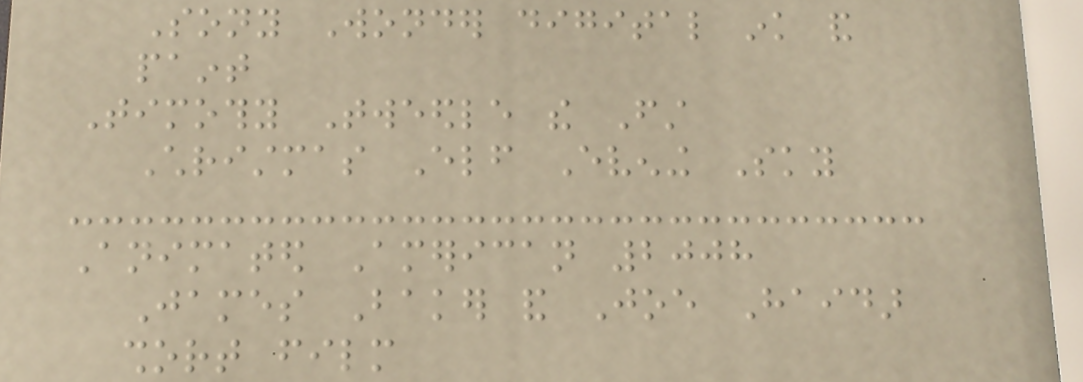Sony Wonder digital ink and
paint
Timothy Tweedle the First
Christmas Elf Evening Sky
Animated American 2008
James Baker and Joe Haidar
short film
